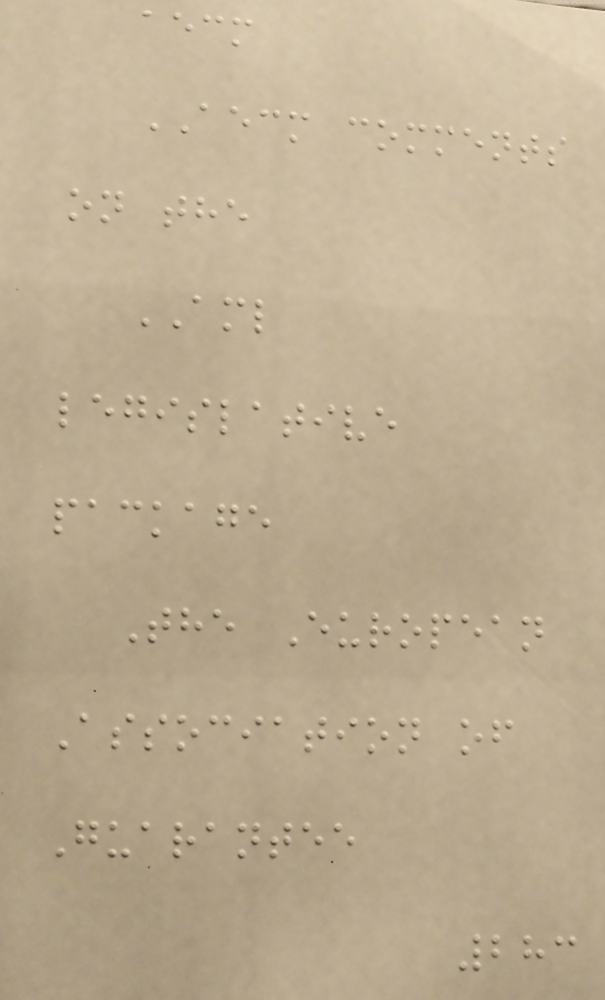aecm
AECM comments
on the
AML
legislative
package
The European
Association of
Guarantee
283
